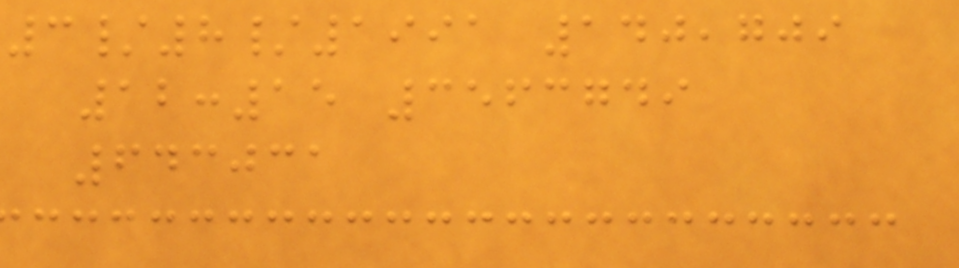3/8/1991 140,709
12:15 3563749
643031
